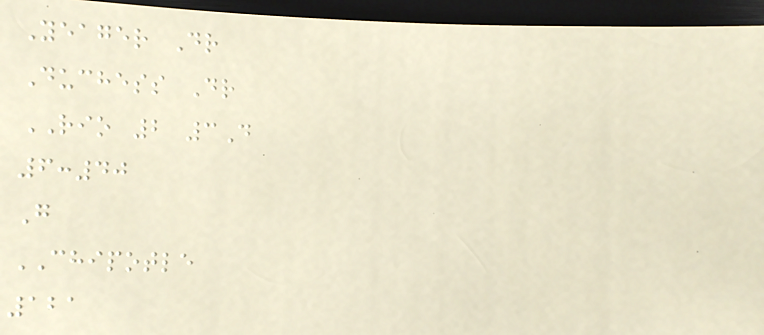Yeager Dr
Duchess Dr
RIO 2 3D
6:40
G
CHIPOTLE
121
